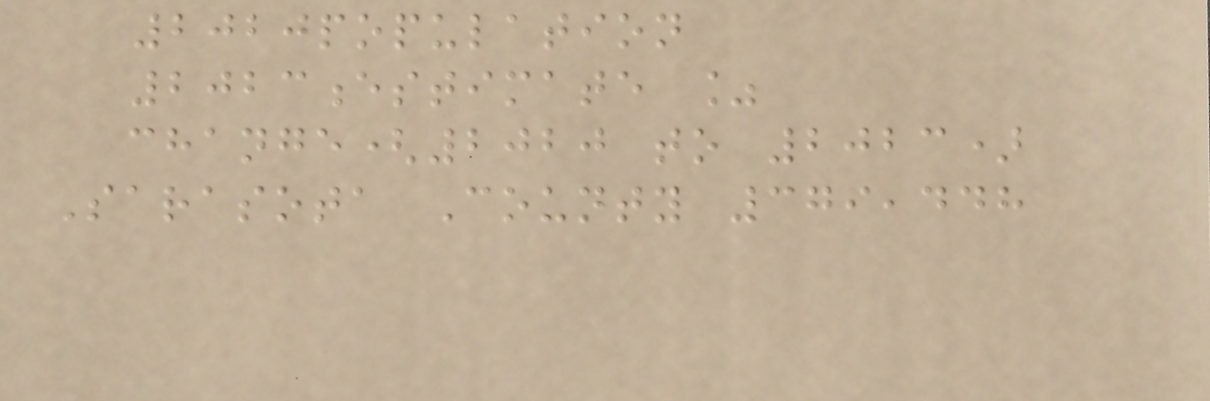2020population
2023estimate %
change(2020 to 2023)
Sarasota County 379,448
